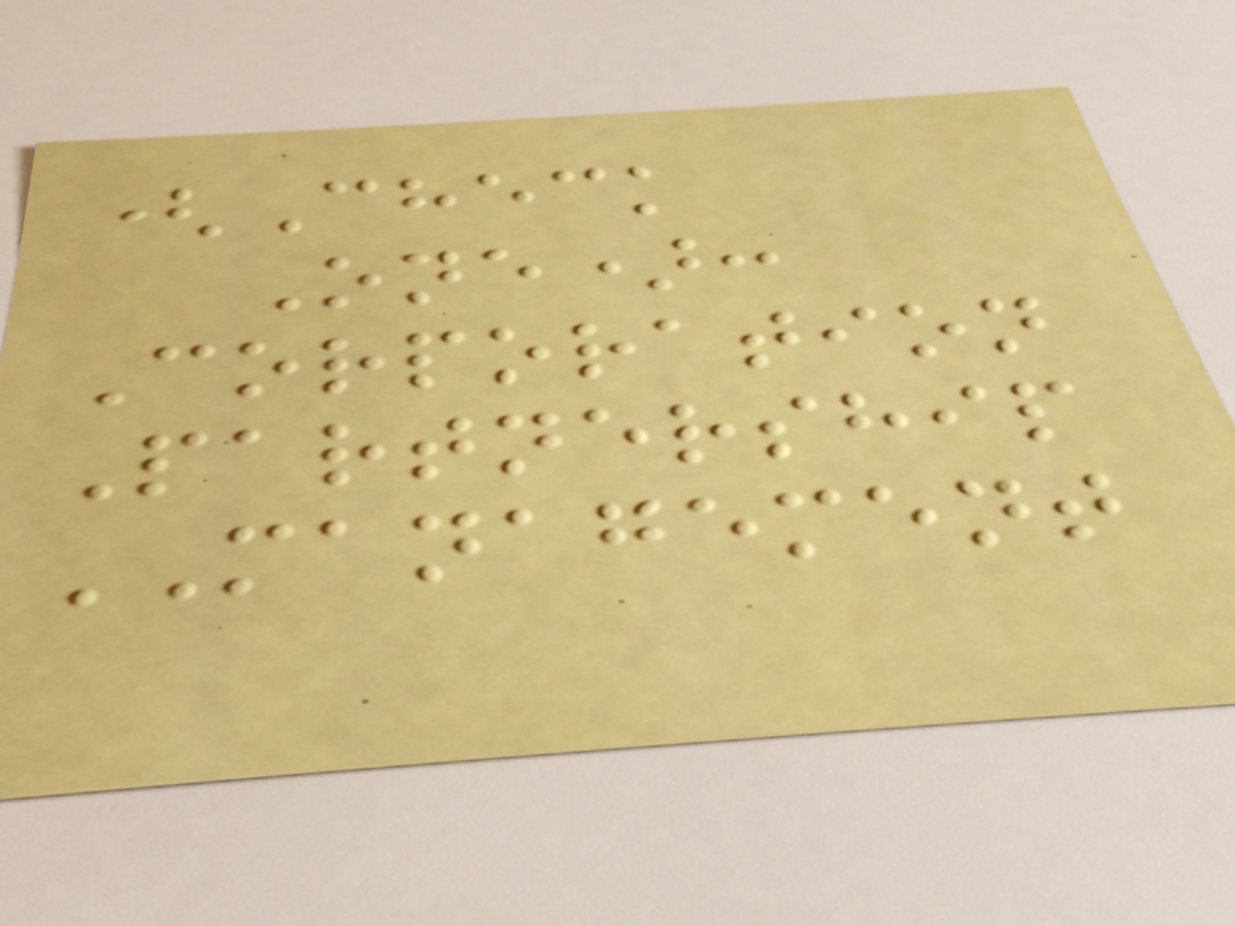(Check
One):
Corporation
Partnership
MANAGEMENT
